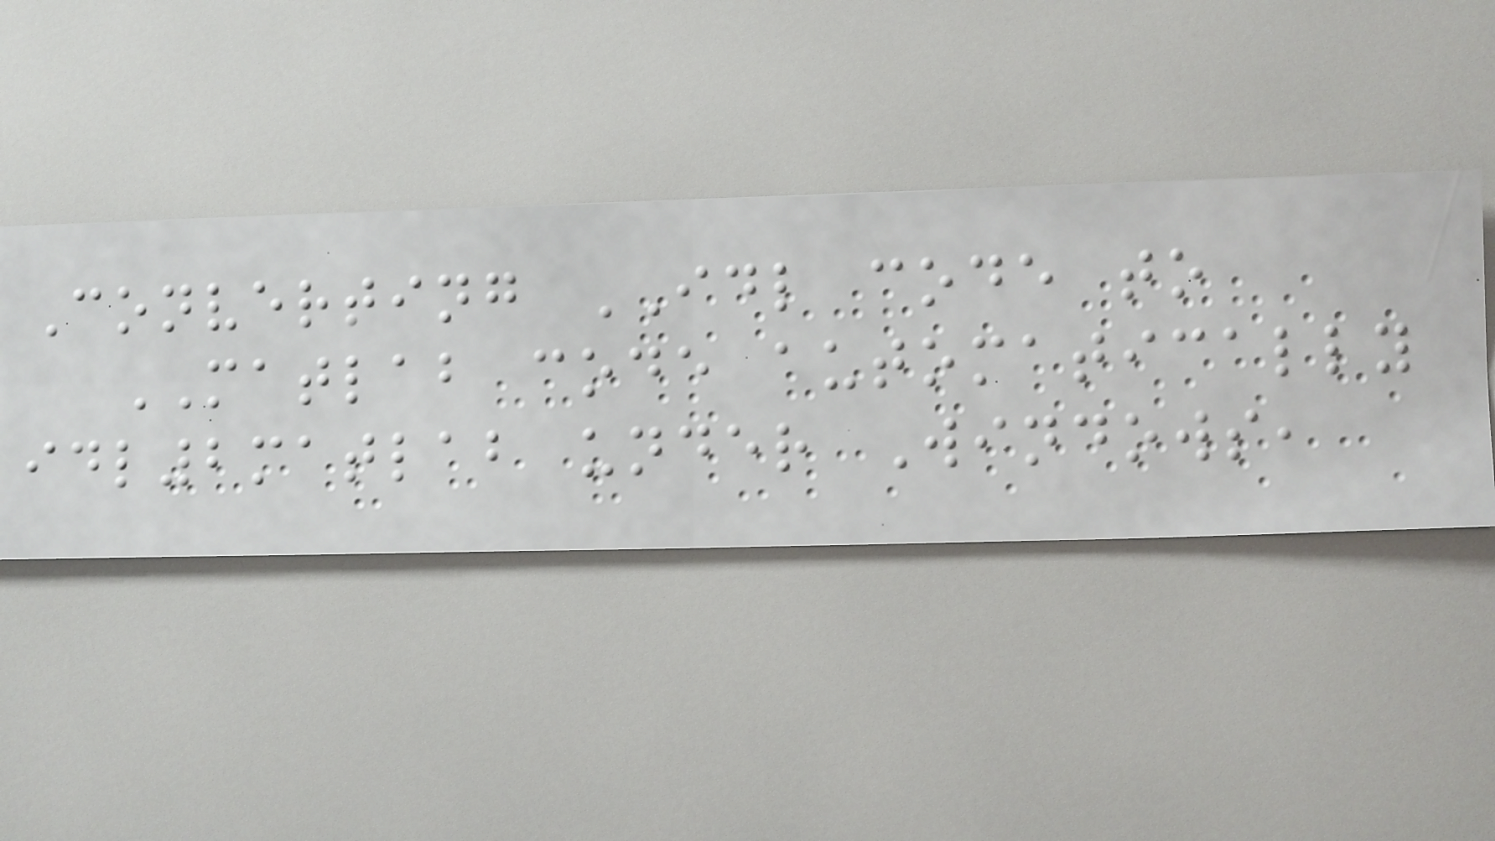Converting IDL code to
MATLAB code automatically
idl2matlab under Windows,
